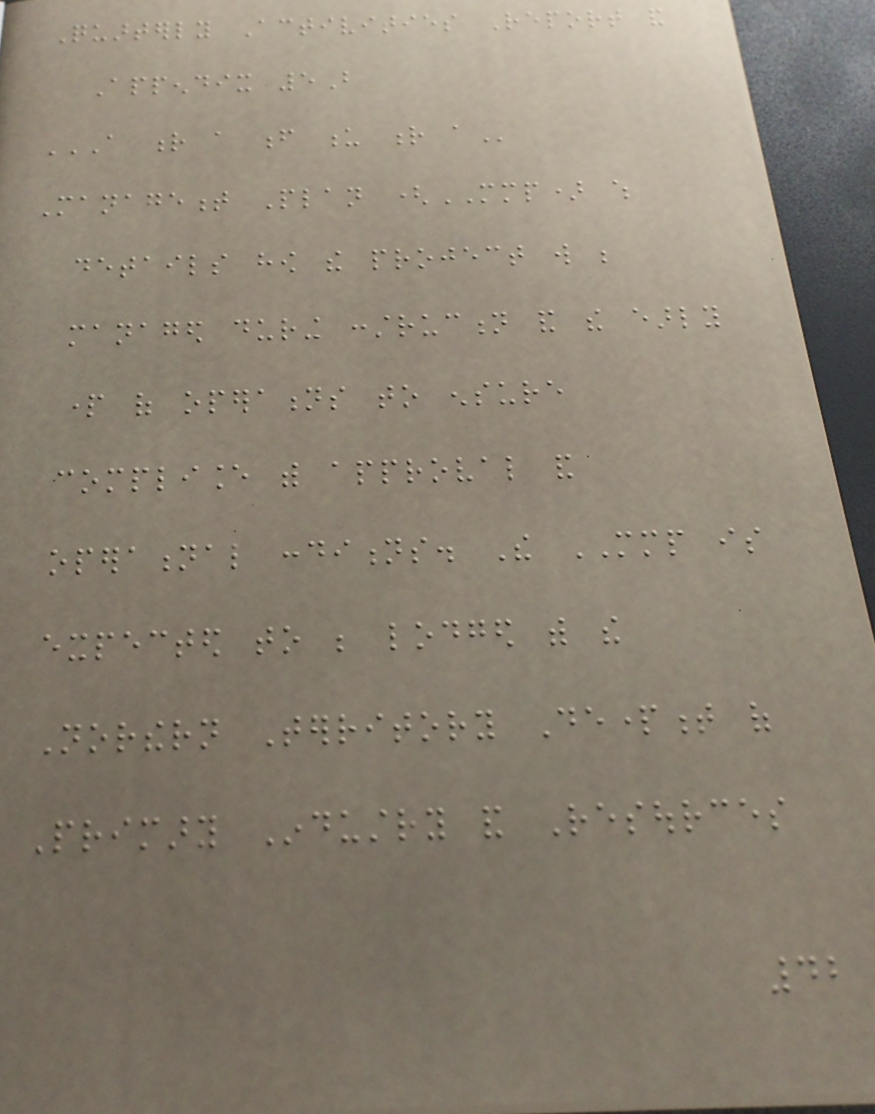Quarterly Activities Report and
Appendix 5B
A R A F U R A
Management Plan (MMP) which
details how the project will be
managed during construction and the early
part of operations to ensure
compliance with approval and
operational conditions. The MMP is
expected to be lodged with the
Northern Territory Department of
Primary Industry and Resources
42
